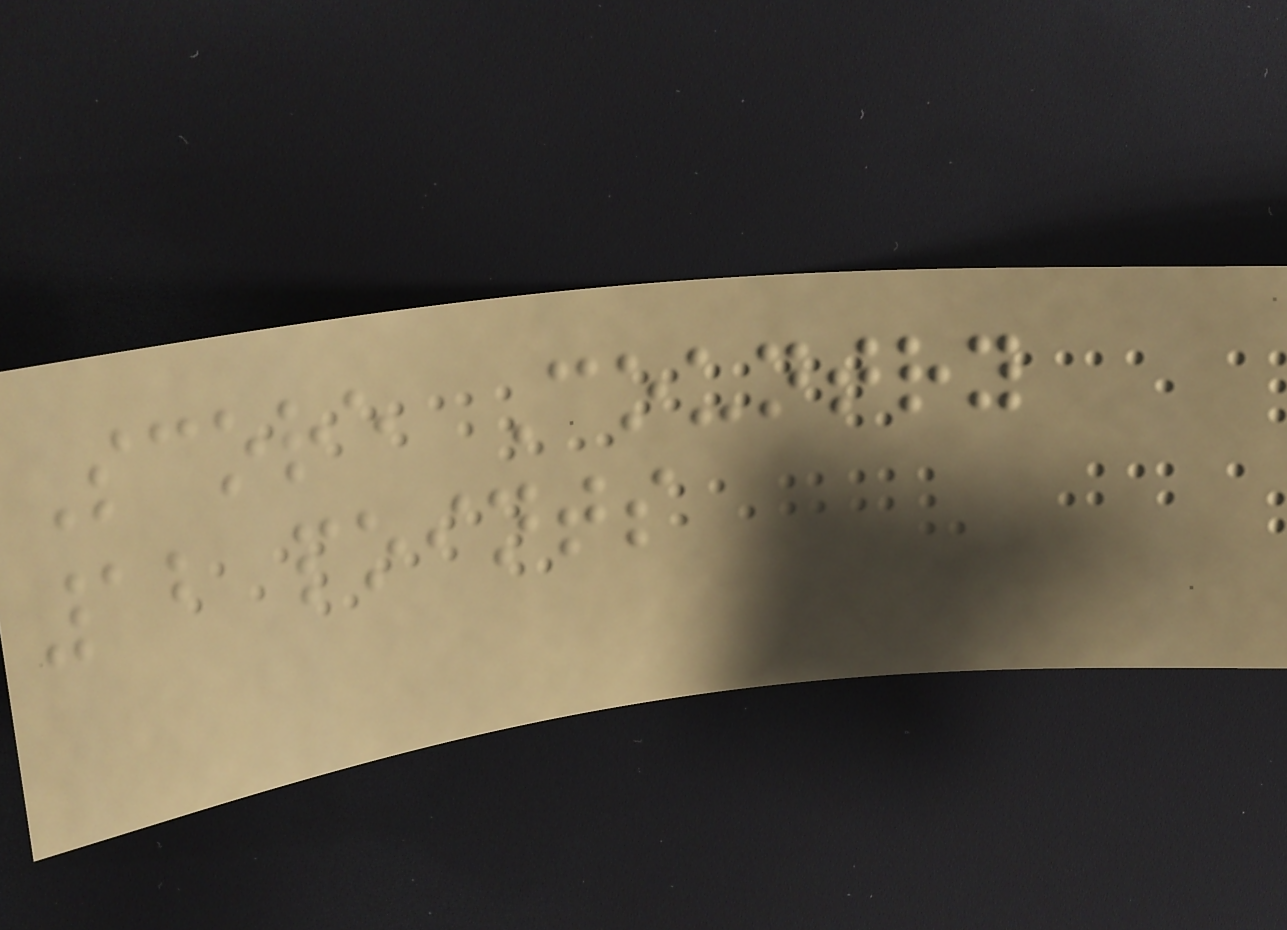Score Country
12 points
